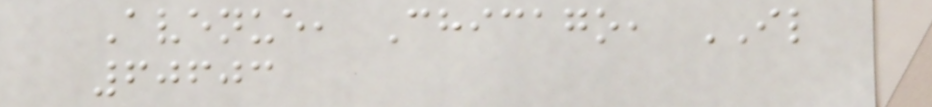Avenue, Chicago, IL
60603
